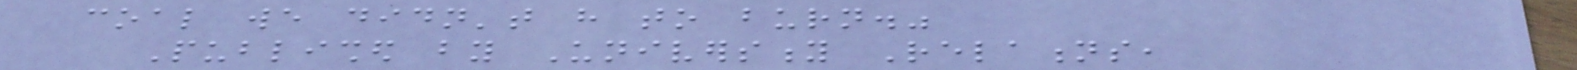coal we didn't have to burn."
Published by University Relations,
